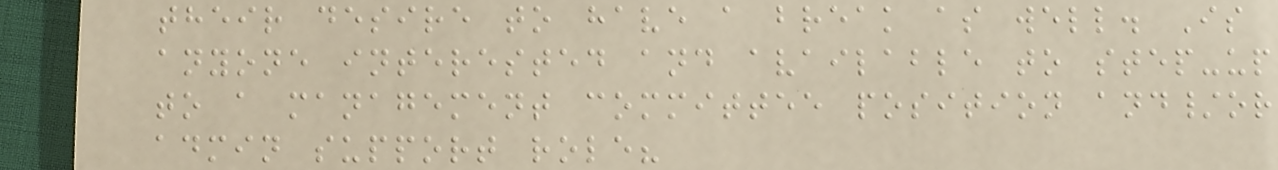their desire to have a break as well. Is
anyone interested and available to step-up
to a management committee position and/or
admin support role?
